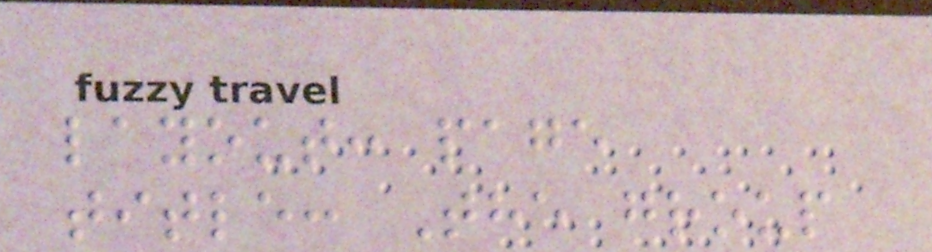layout: page
title: The group
